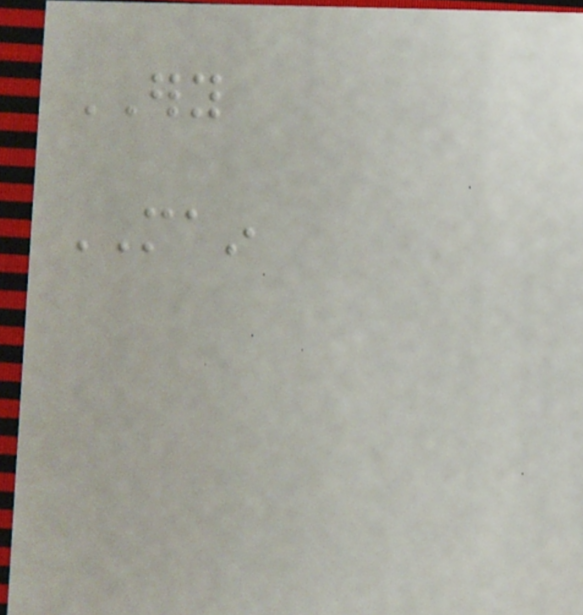ERY
MAIN
